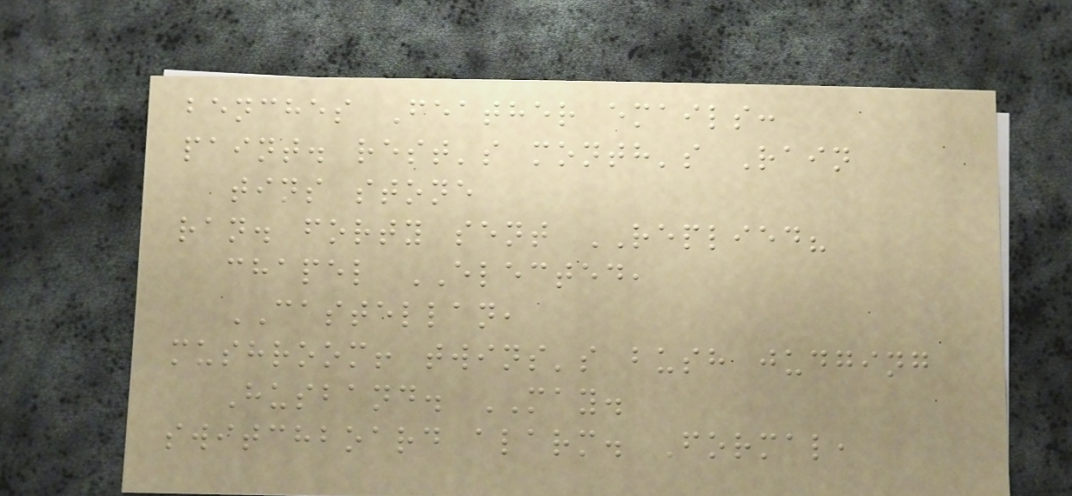benches Feather emails:
paint. rest's month's Rain
tins stone
ran. forty sent REPLIED?
chapel ELECTED,
CASTELLAN,
mushroom! twins's bush judging
Husband. MAY.
switchboard alarm. Formal,
